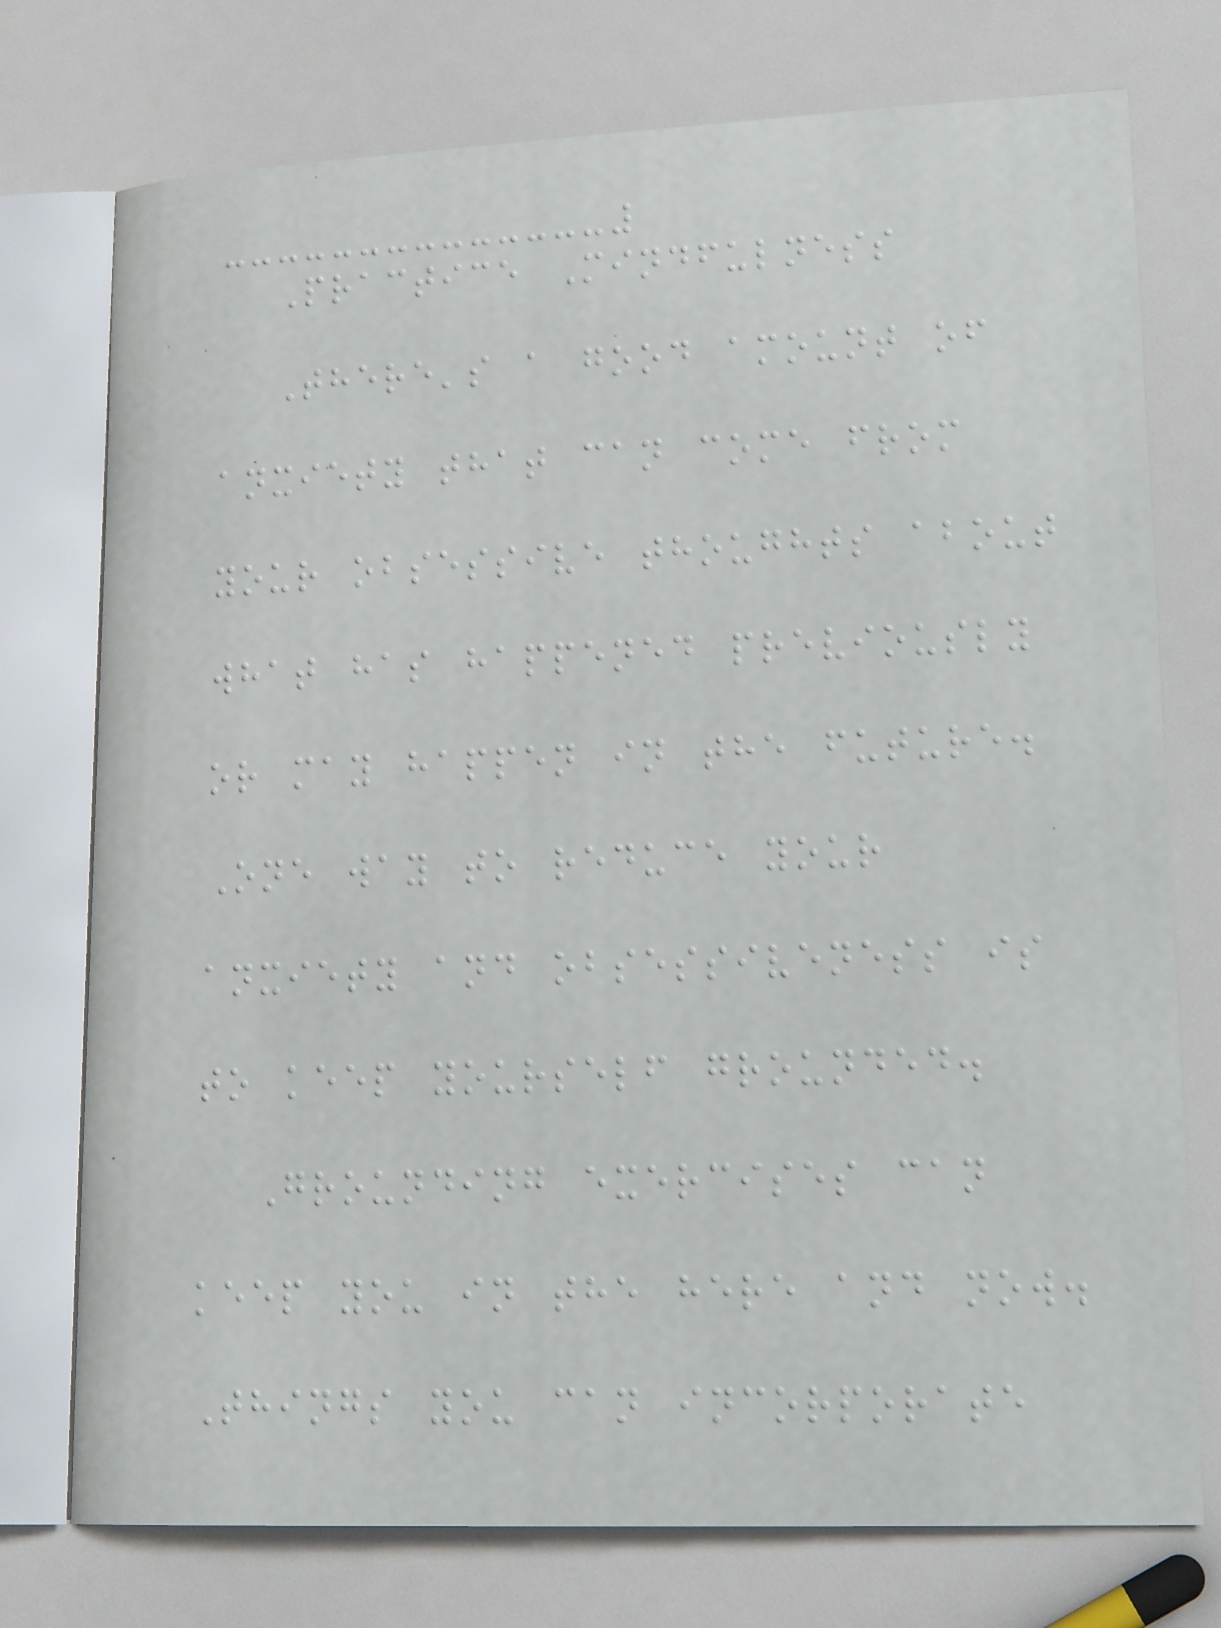Practice Mindfulness
There's a good amount of
anxiety that can come from
your obsessive thoughts about
what has happened previously
or may happen in the future.
One way to reduce your
anxiety and obsessiveness is
to keep yourself grounded.
Grounding exercises can
keep you in the here and now.
Things you can incorporate
